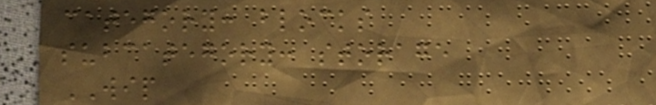category: blocks
subcategory: storage
WIP
